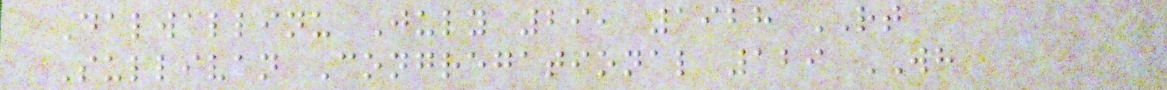Dalwallinu July 29, 1928 RT
Sullivan Congregational 129 WH
